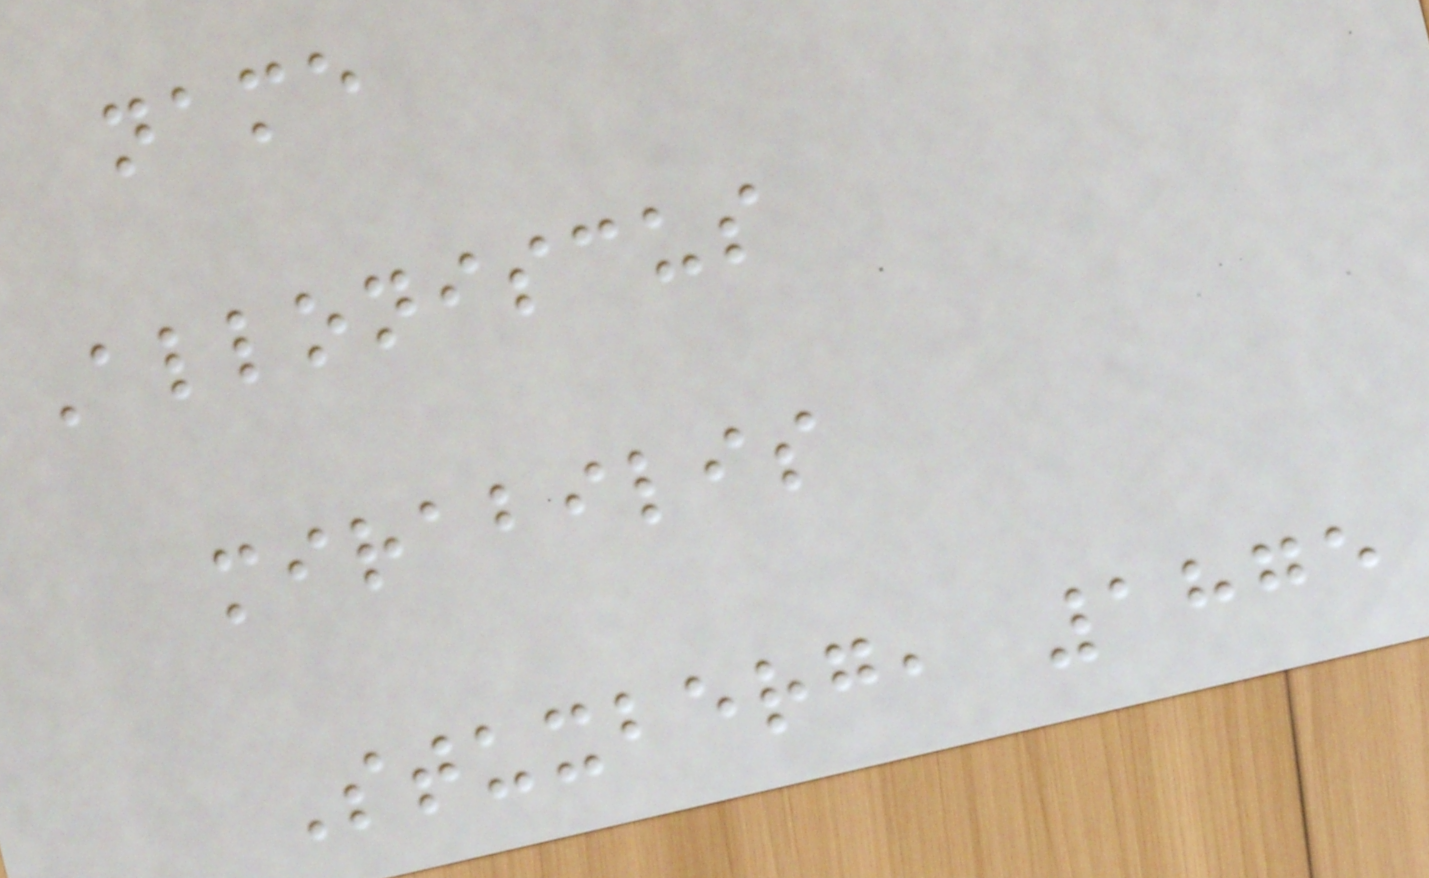name
Alloniscus
mirabilis
Stuxberg, 1875
